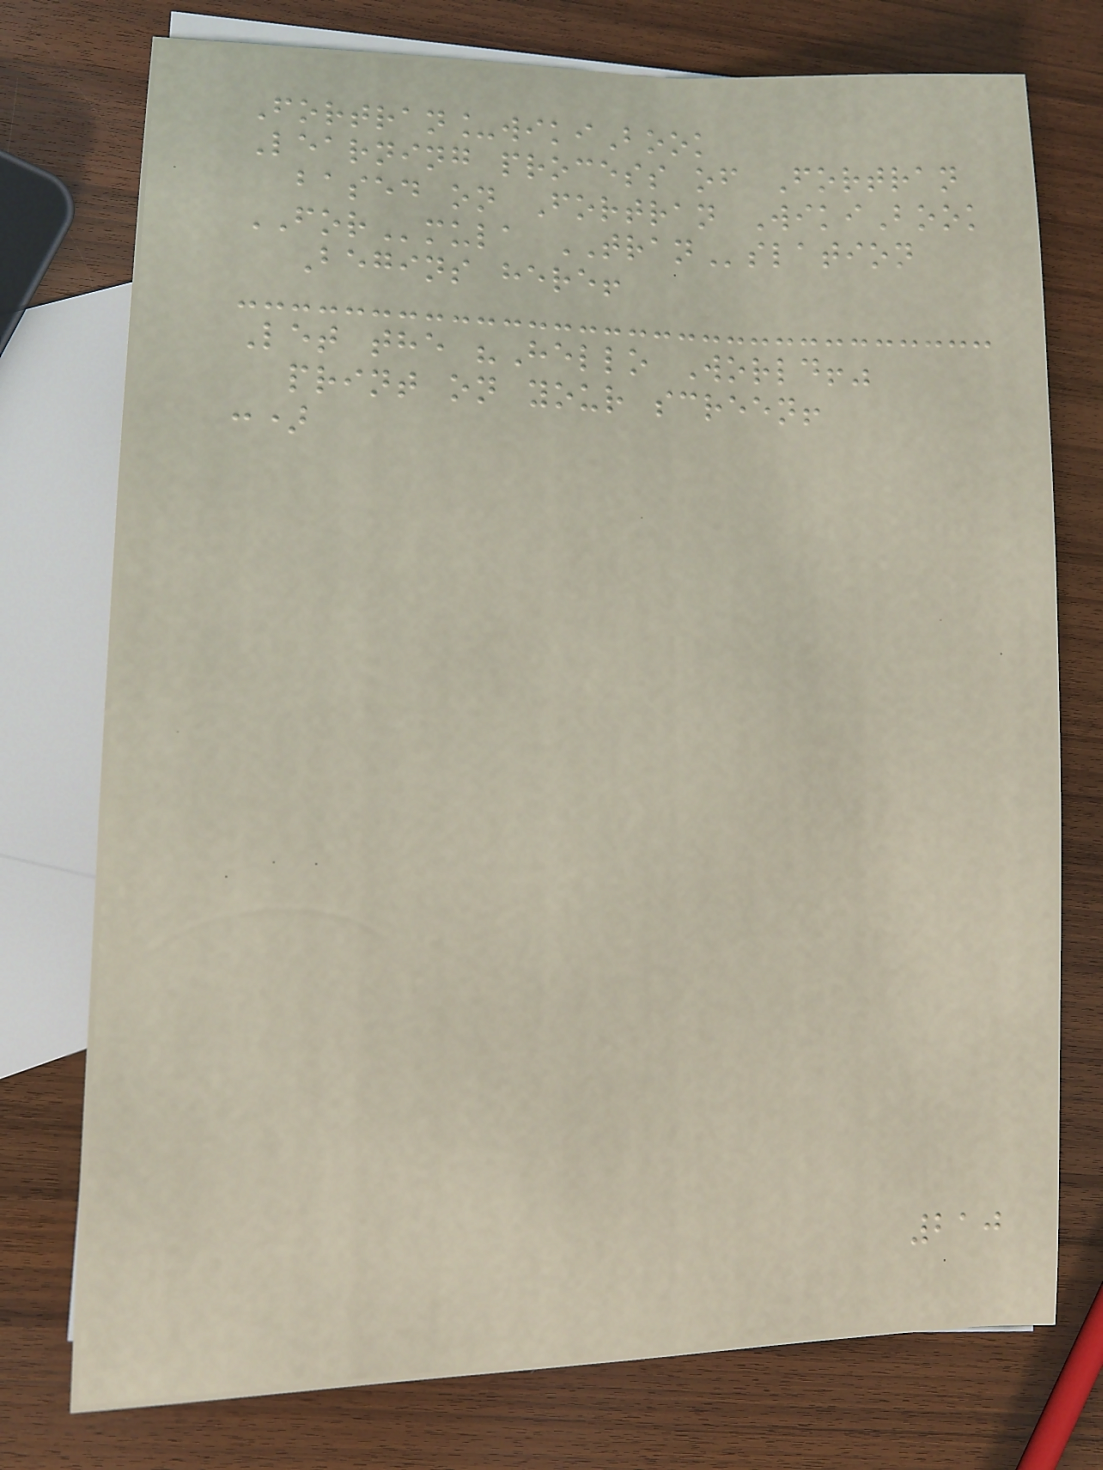Fortran_wikiBook
Learning process of Fortran
based on Fortran WikiBook
FORmula TRANslation
Begins here!
Let the "Hello World!"
print on your screen!
:)
210
